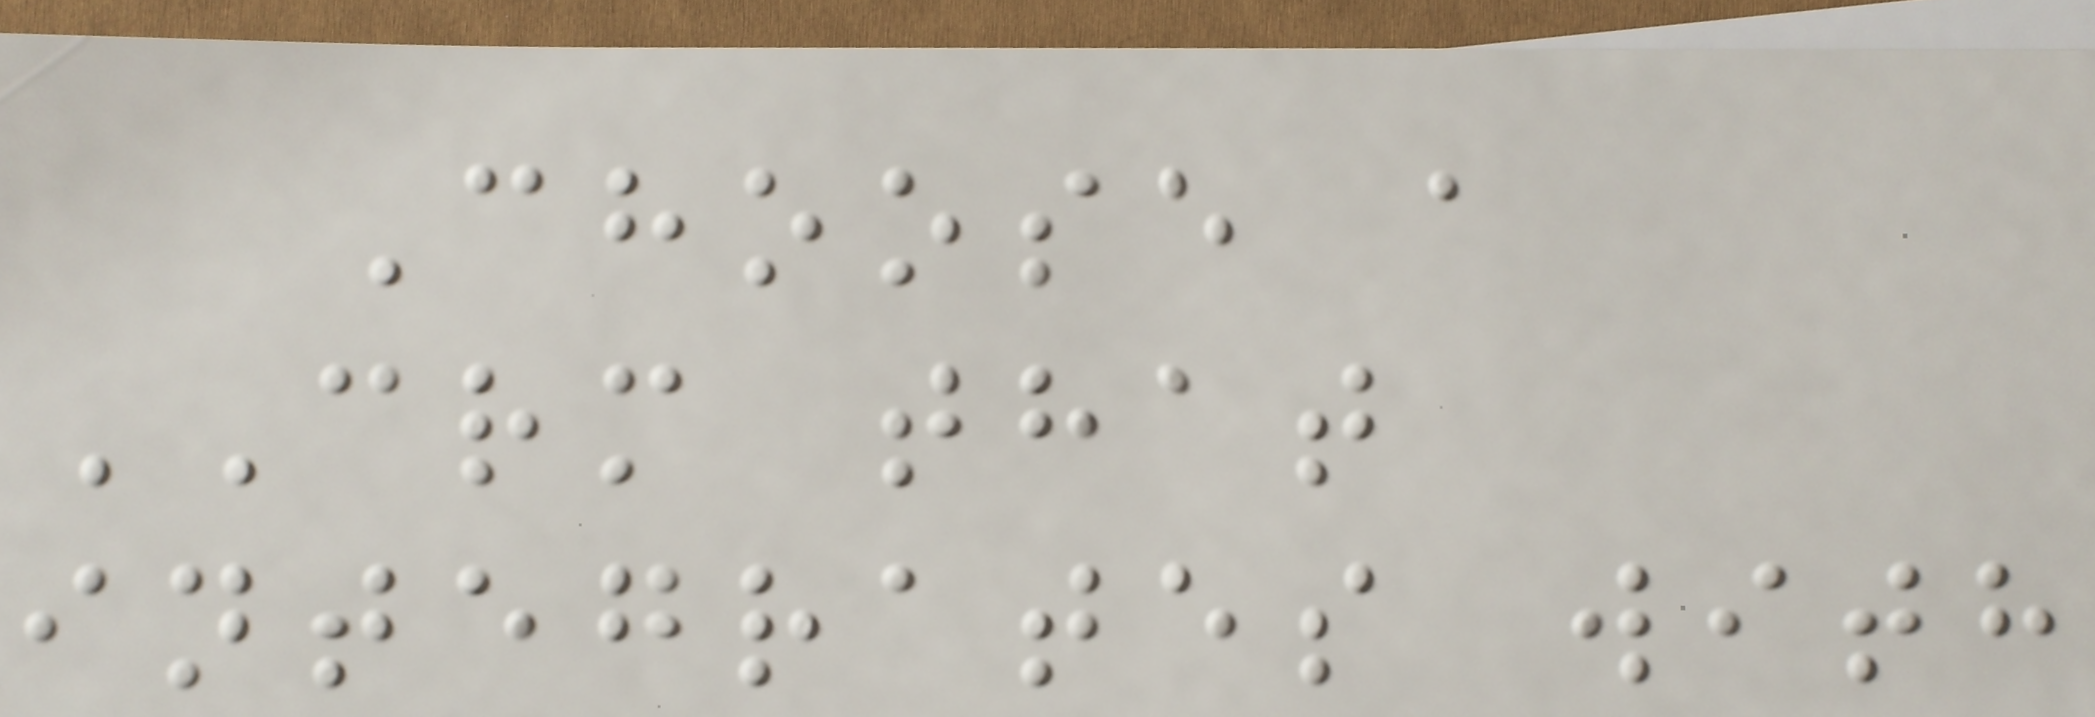Choose a
CRM that
integrates with
